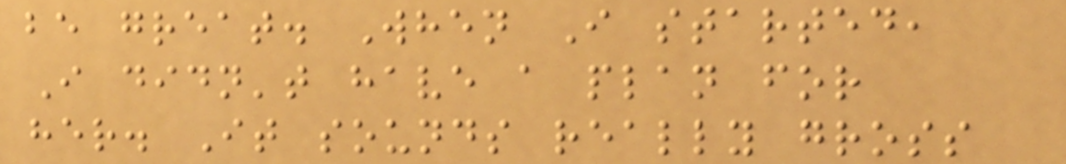be great. When I started,
I didn't have a plan for
her. It sounds really gross
